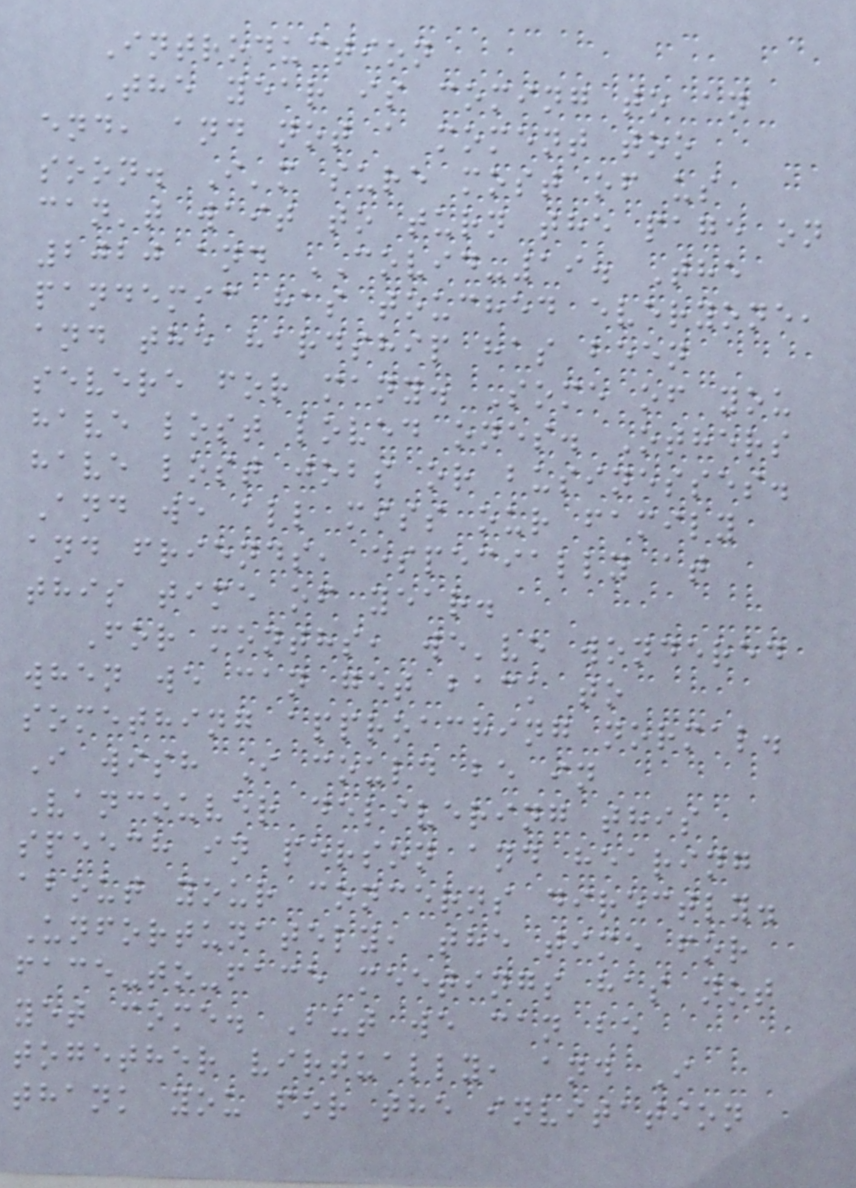Introduction
The year is coming to an
end, and not a moment too
soon. I'm sure most of us
can't wait to turn the page on
2020 and COVID-19. The
pandemic has touched everyone,
and the hardship has been
severe for many. Some of you
have lost loved ones. Others
have lost jobs or businesses.
And we all miss our family
and friends, especially at
this time of year.
For months, we've wondered
when we can get back to
something approaching normal.
I wish I could be in
Vancouver delivering this
speech in person and hearing
about your concerns directly.
Unfortunately, the time for
face-to-face meetings has not
yet come. But we can be
together virtually, and I
thank you for the invitation
